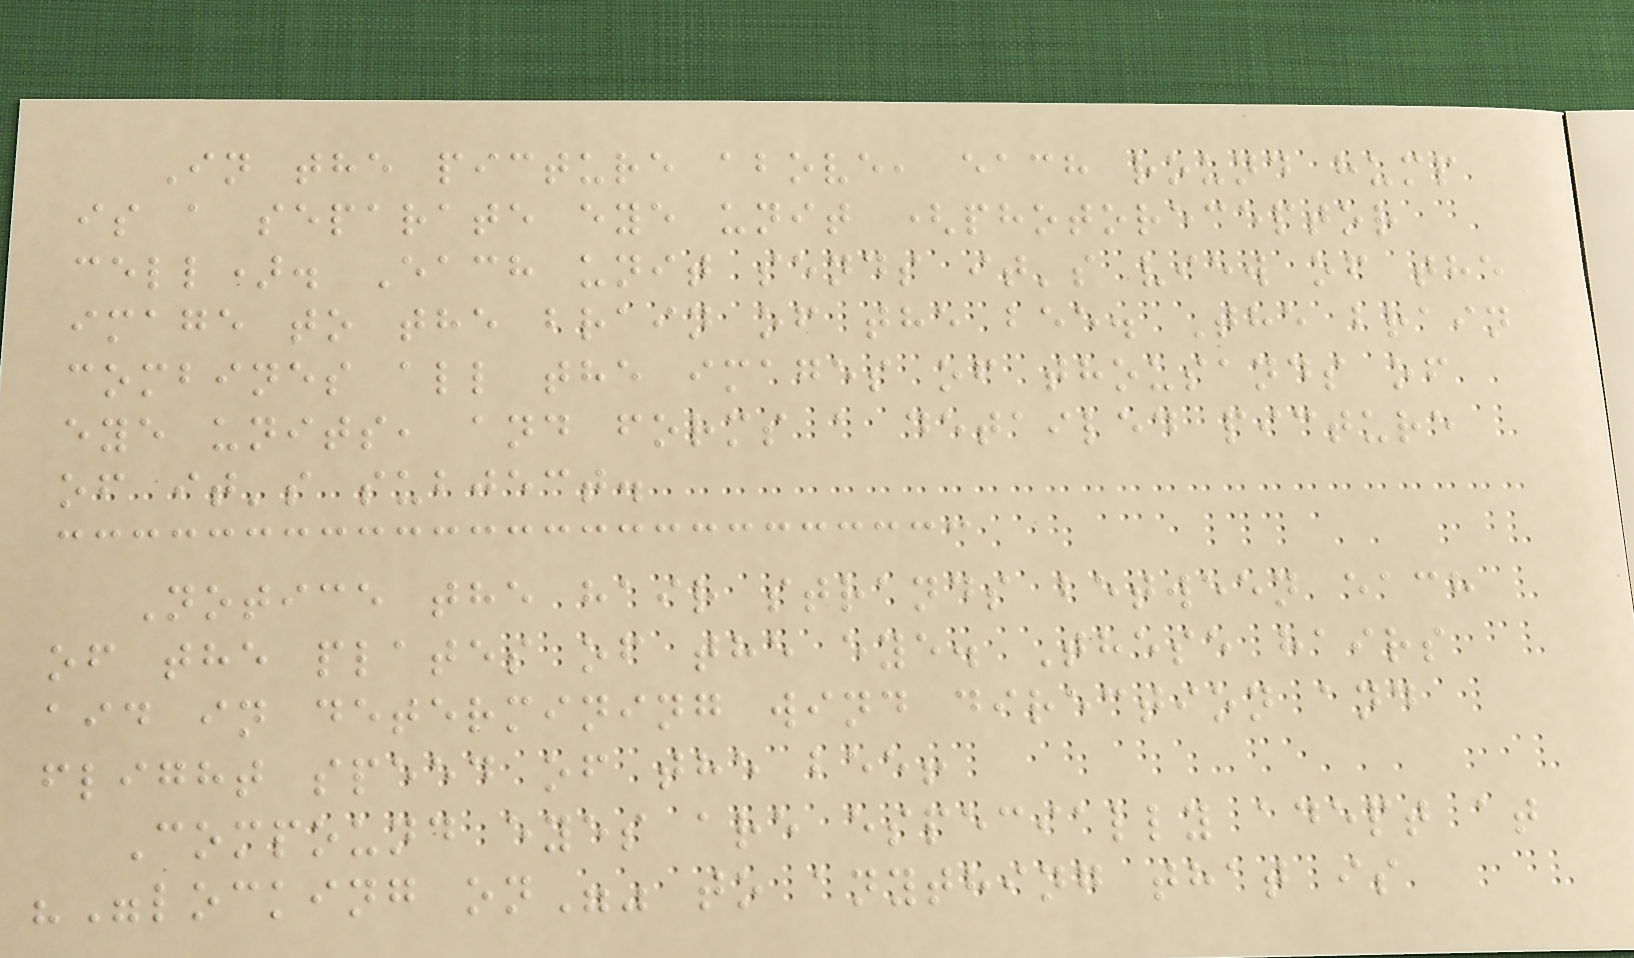In the picture above, each round hump
is a separate eye unit (photoreceptor
cell). Each unit sends it's view of the
image to the brain of the bee. The brain
combines all the images of thousands of
eye units, and forms a detailed picture
of it's subject.
Notice the hair strands between each
of the plates of the eye. These hairs
aid in determining wind direction and
flight speed of the bee!
Compound eyes are especially adept at
""locking on"" to anything that is
